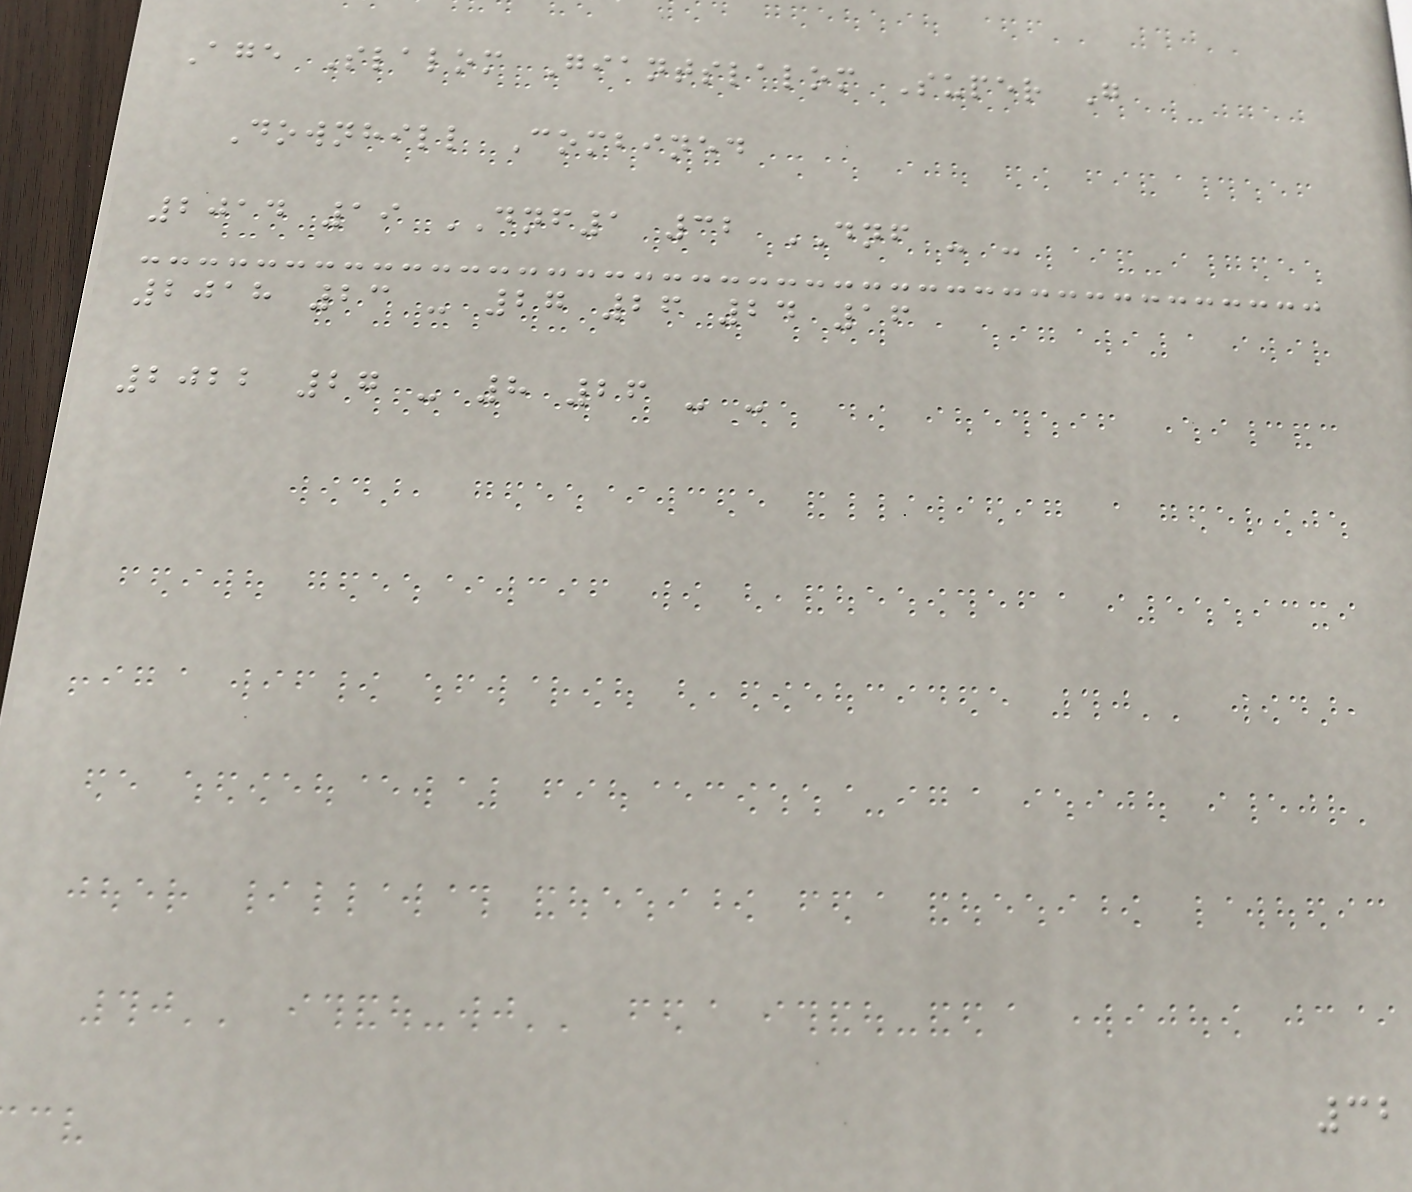Age Slalom Giantslalom Super G
Downhill Combined
2014 19 DNF1 32 DNF - -
2018 23 - 27 26 24 16
2022 27 - 8 26 - -
32
